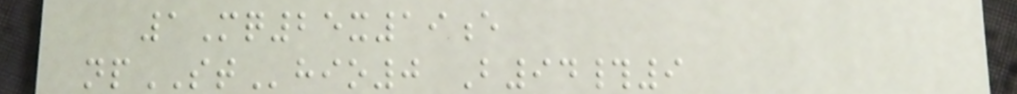1Mq25x19e
npSThio0 B94#9
